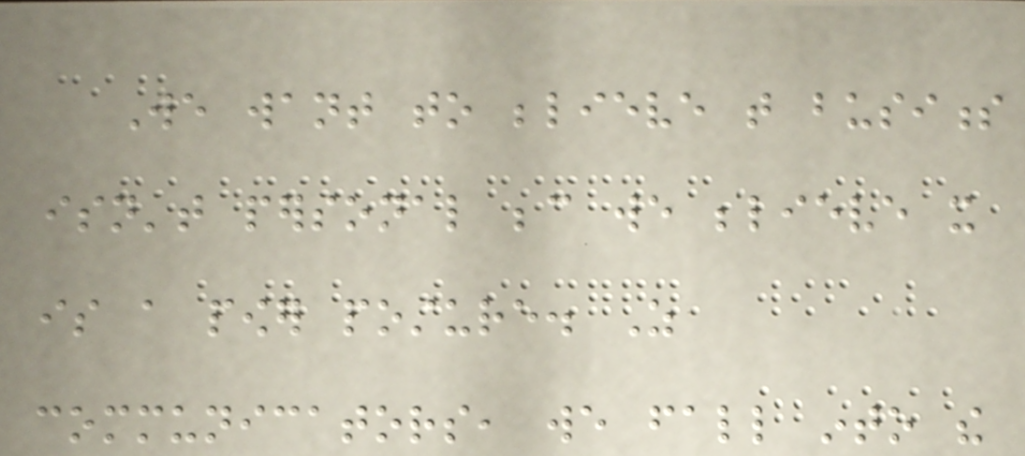We want to believe that business
isn't personal because we believe it
is a power posture. As
communicators, we fall into the
